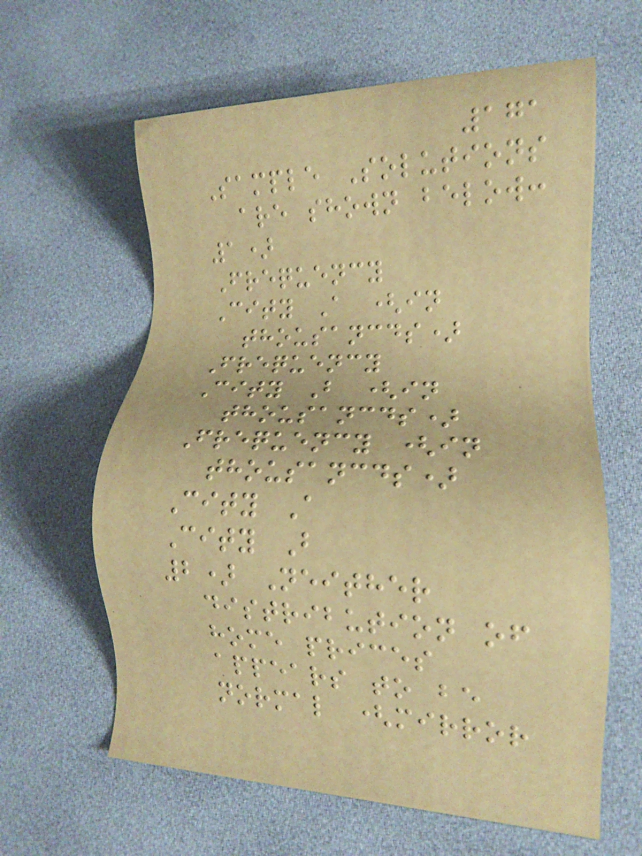171
Sample Solutions
are shown below:
1)
Frequency
City A (in
thousancds)
Frequency
City B (in
thousancds)
Frequency (in
thousancds)
City A
City B
2) Neither
distribution of
home prices
appears to be
normal (mirror
